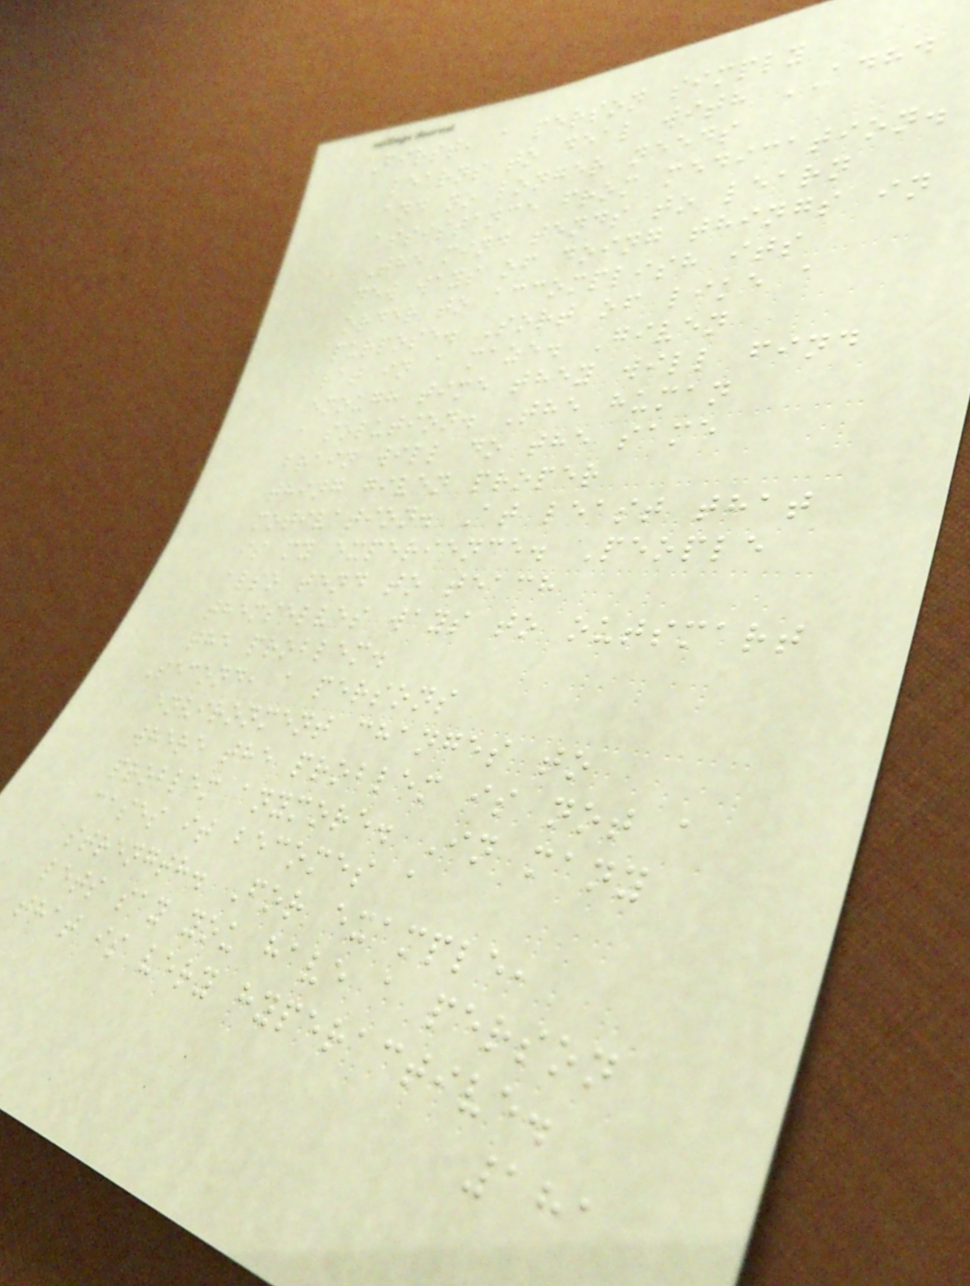First, a person simply
learns to deal with ADHD
and no longer needs
assistance from medication.
The mind tends to learn
new ways of doing things in
order to accomplish its
purpose. Sort of like a
rat in a maze. Given
enough time they will find
a solution. The human
brain will do the same
thing given proper
motivation. At least that
is my experience. People
also tend to teach
themselves ways to outsmart
the problem.
Second, a persons
environment changes to
where the problem is not a
problem anymore. In many
cases it becomes a
strength. For example,
lets say you have a person
that is very hyperactive.
181
